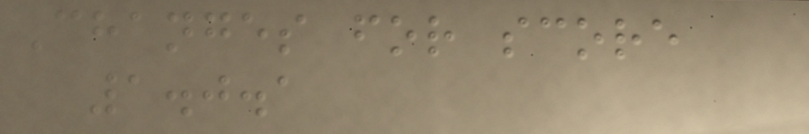Changes for score
1.0.1
